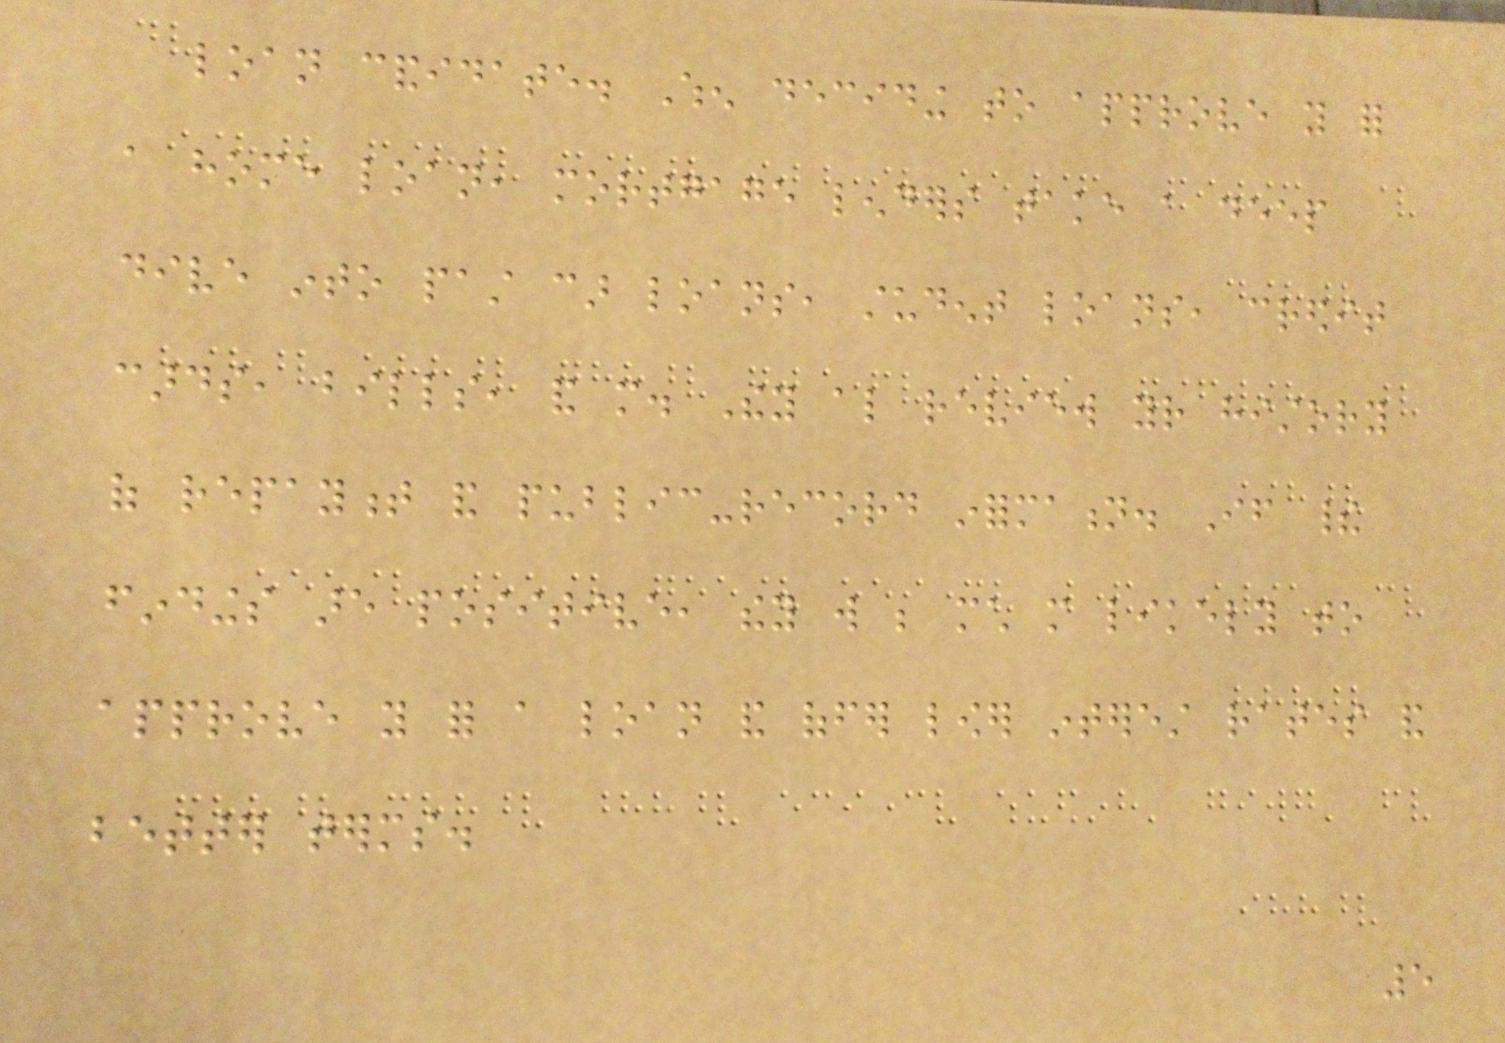loan candidate. When deciding to approve you for
a home loan, mortgage lenders take a deep
dive into past car loans, student loans, credit
cards, bills, and more. They also review your history
of repayment and public-record information. If their
findings are positive, they will be much more likely to
approve you for a loan and offer lower interest rates and
better terms.
5
